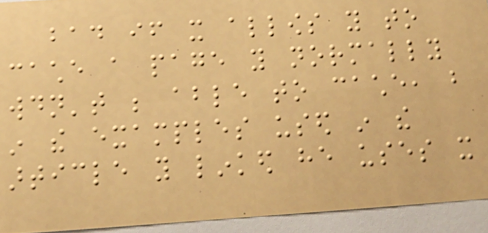bad if it allows you to
cache a page you normally
wouldn't be able to cache, but
in the examples used in the
article you linked he uses it
